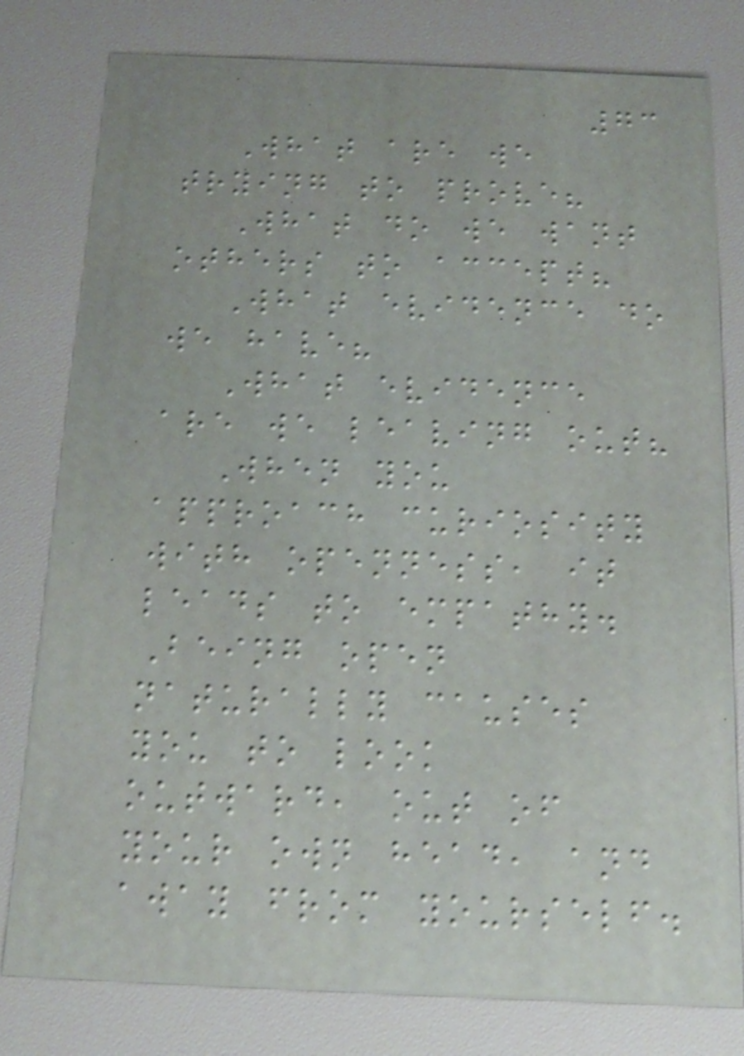73
What are we
trying to prove?
What do we want
others to accept?
What evidence do
we have?
What evidence
are we leaving out?
When you
approach curiosity
with openness, it
leads to empathy.
Being open
naturally causes
you to look
outward, out of
your own head, and
away from yourself.
